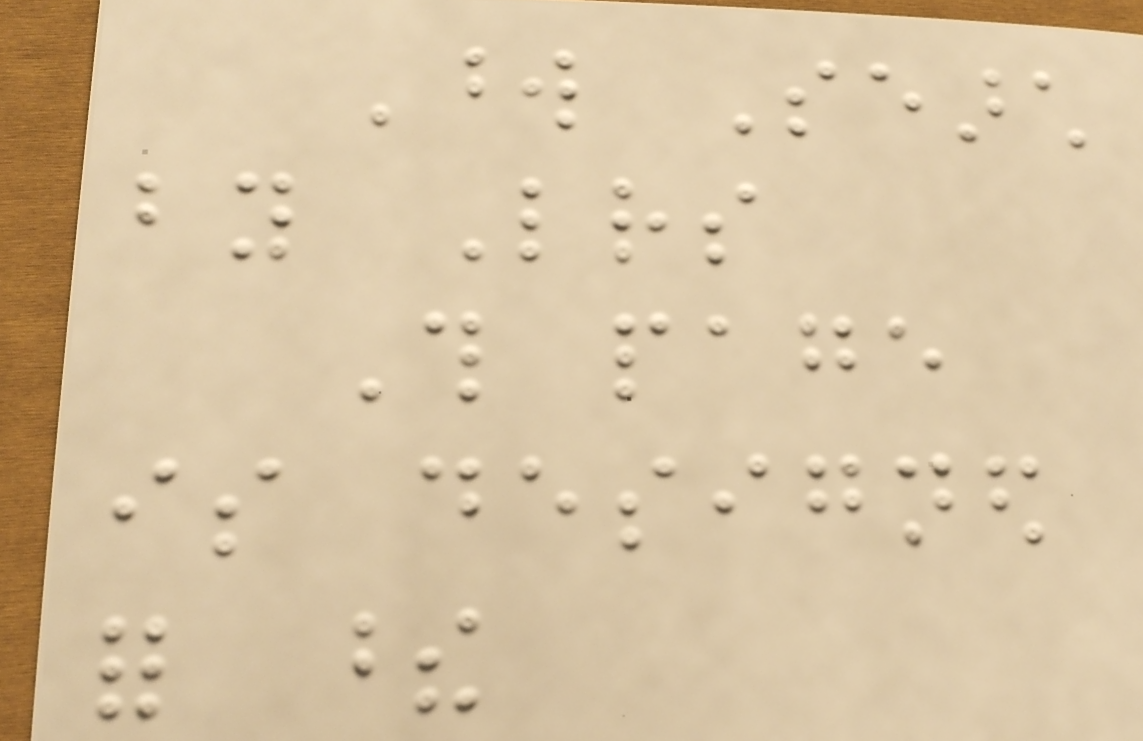Word Search
by Letters
This page
is designed
for these
